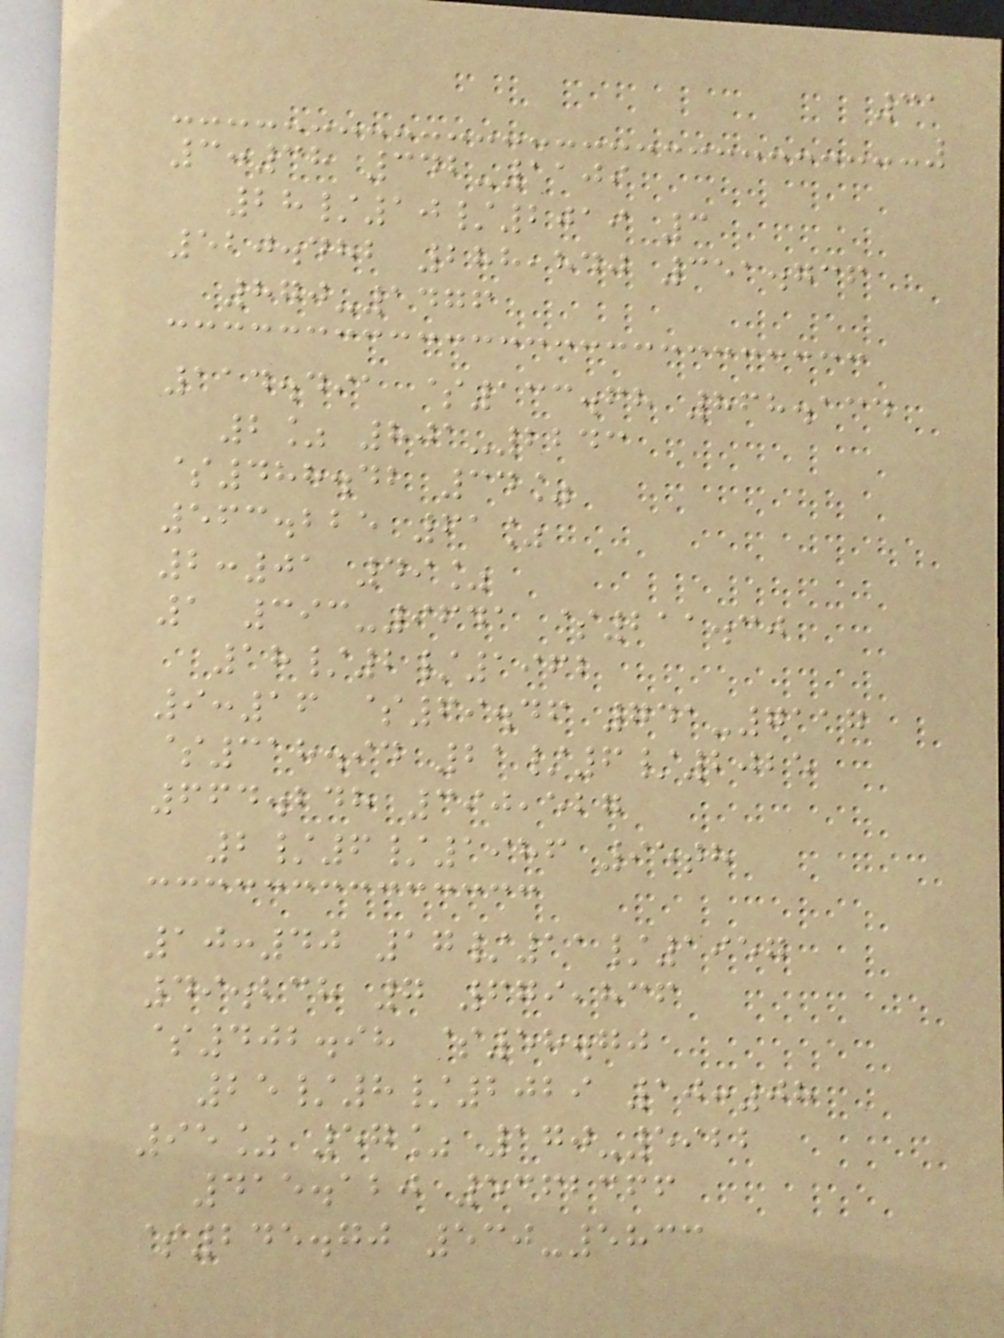31
3:38 342-1109
28/10/2019 3
520.482 288,840 351.736
870-1476
114.491 $133.68 868.134
2% 801-2243
$488.42 34%
563.225 61%
2:01 49%
1 393-9641 $211.30
18/2/1962
9:16 $69.46 741-7117
$318.94 21/6/2025
664.248 390,527
2/6/1986 95th
10:40 17/11/1957
49.238 7 679,836
$402.98 $58.70
25/8/2029 10:08
95% 57% 170-5922
415.120 5362366
$245.70 530-5833
